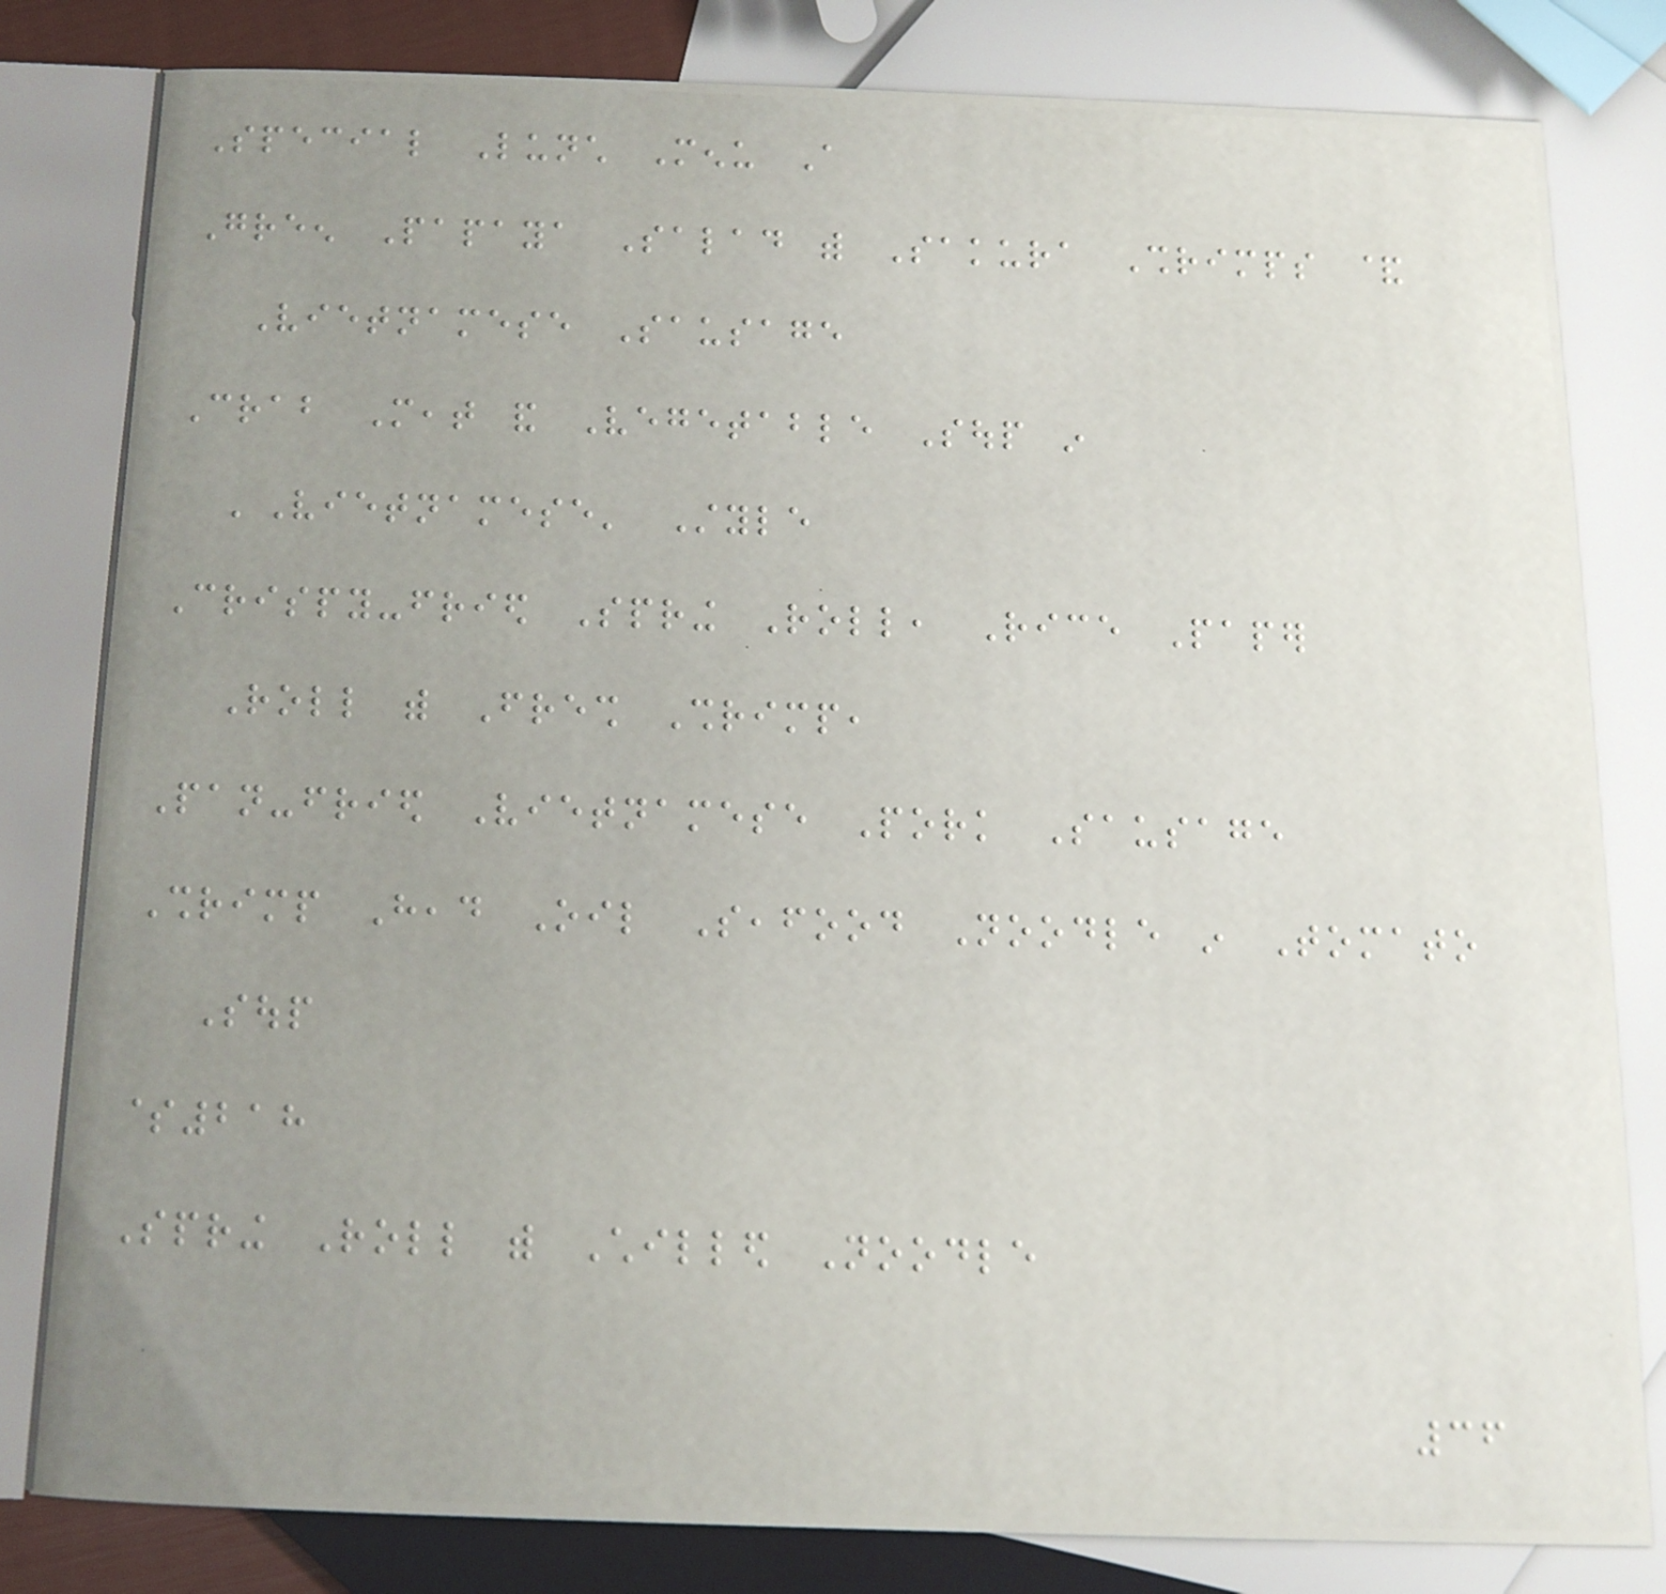Special Lunch Menu A
Green Papaya Salad with Sakura Shrimps &
Vietnamese Sausage
Crab Meat and Vegetable Soup in
'Vietnamese' Style
Crispy-fried Spring Roll, Rice Paper
Roll with Fresh Shrimp,
Pan-fried Vietnamese Pork Sausage
Shrimp Head Oil Seafood Noodle in Tomato
Soup
$218
Spring Roll with Chilled Noodle
36
